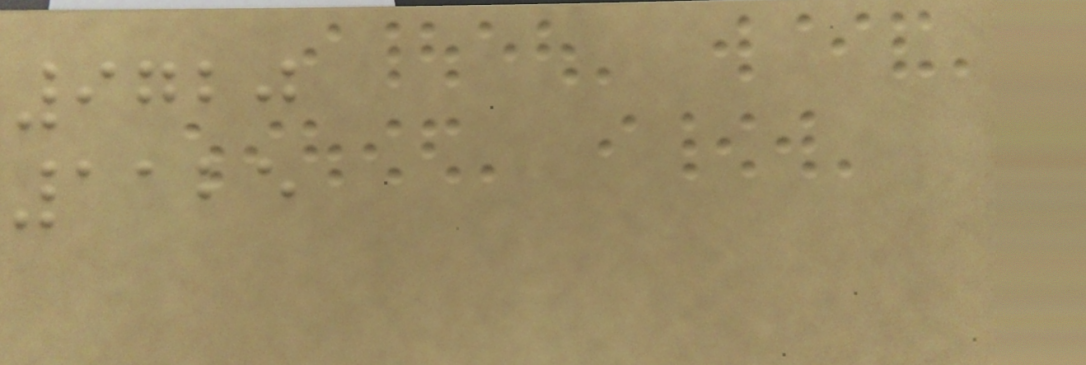9720
1125
